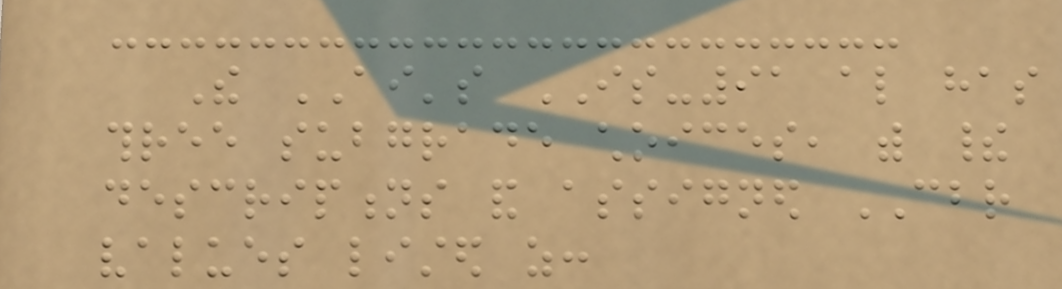The AI's IS-91 also has
three subgrade choices, with their
descriptions and assigned CBR
values listed as:
